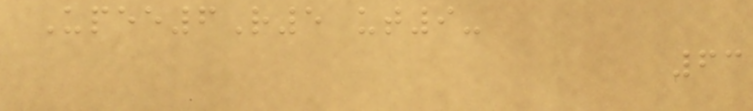Upee6R5 ut9-
63
